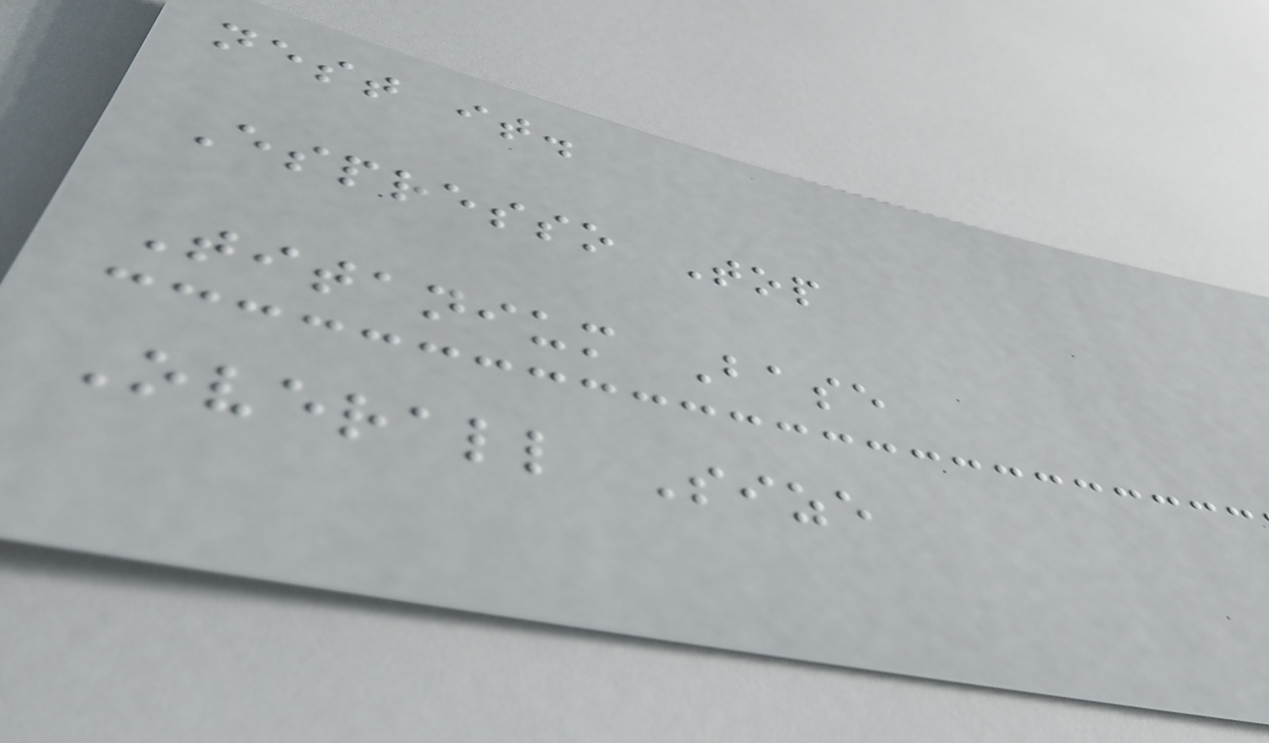nest it.
Espresso Top
Titanium Base
Overall Size
